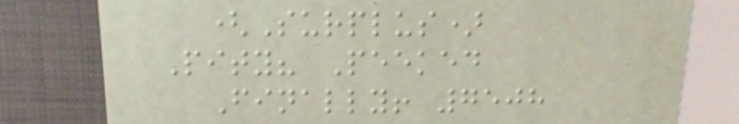(Surplus)
Pity? Peeked
Finally! 7508
